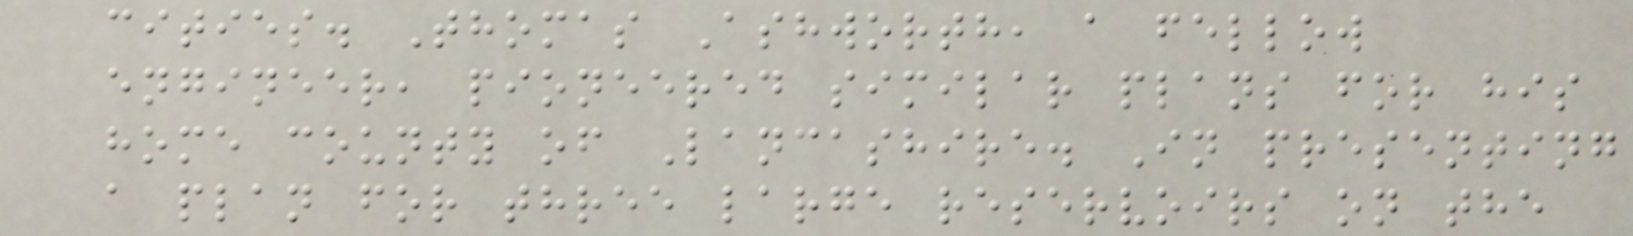cities. Thomas Ashworth, a fellow
engineer, pioneered similar plans for his
home county of Lancashire. In presenting
a plan for three large reservoirs on the
